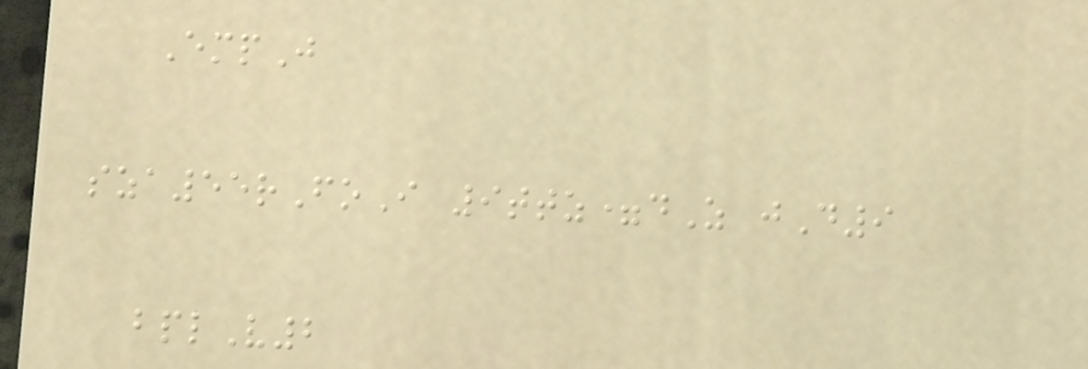EmpJ
sza55rFoI 9ttz=dZ jD9
bplV2
